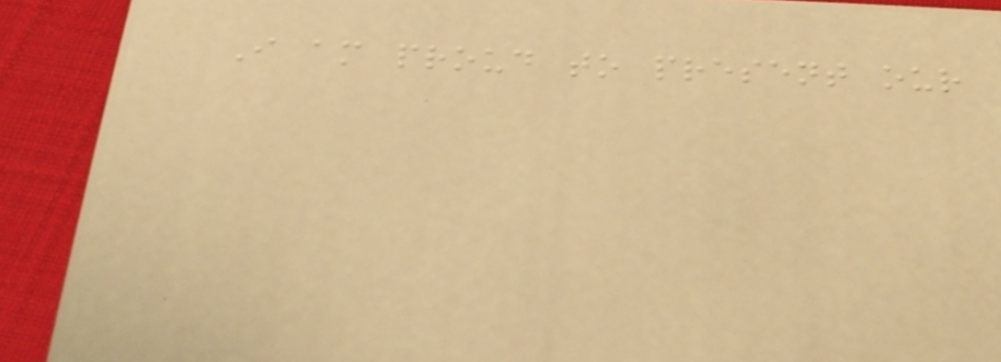I am proud to present our
